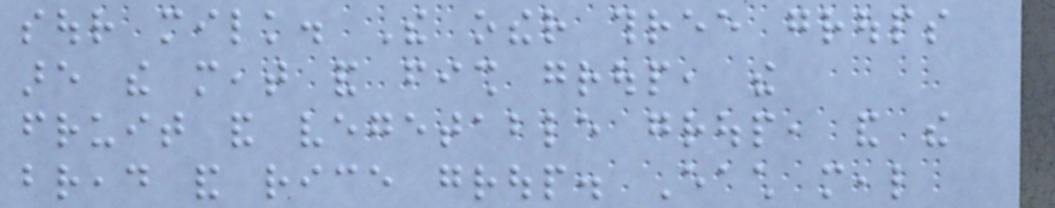sour milk. The other three groups
are the meat and fish group, the
fruit and vegetable group, and the
bread and rice group. Each meal
